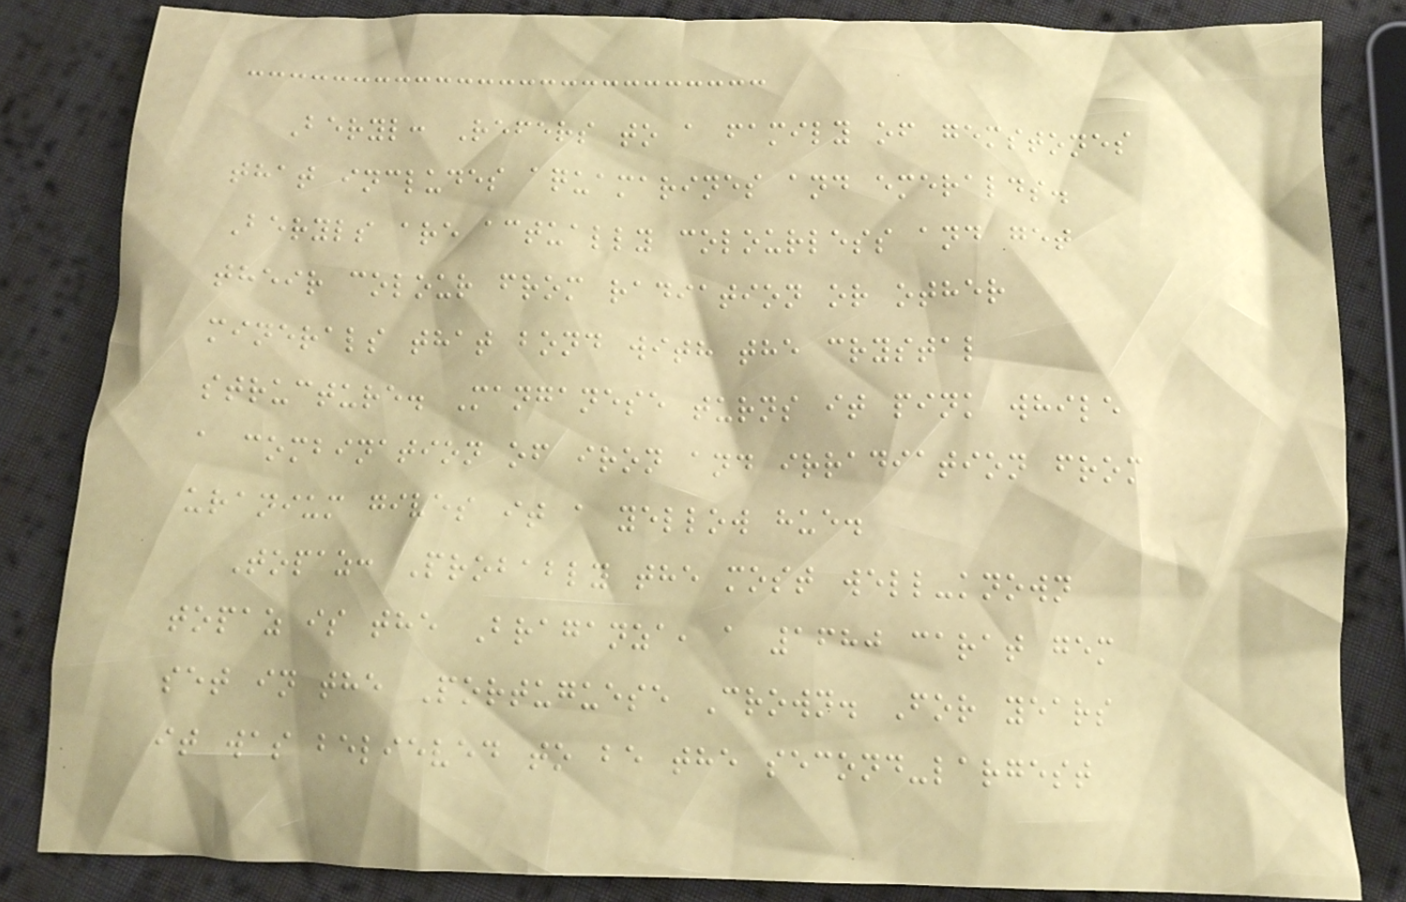Beryl: Refers to a family of gemstones
that includes aquamarines and emeralds.
Beryls are actually colourless and get
their colour from radiation or other
minerals that bond with the crystal
structure. Manganese turns it pink while
a combination of iron and irradiation from
uranium gives it a yellow hue.
Topaz: Probably the most well-known
topaz is the Braganza, a 1680 carat gem
set in the Portuguese Crown. For years
it was believed to be the second-largest
